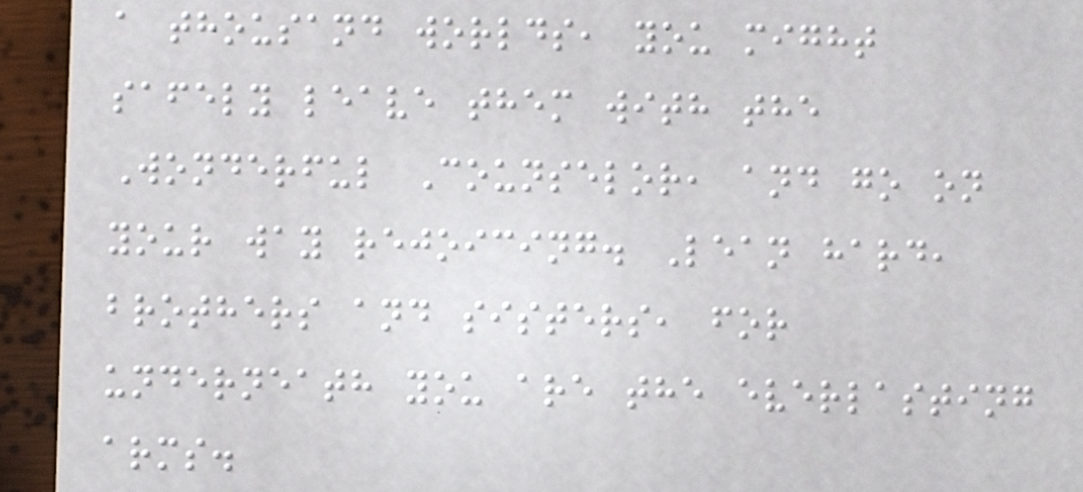a thousand worlds, you might
safely leave them with the
Wonderful Counselor, and go on
your way rejoicing. Lean hard,
brothers and sisters, for
underneath you are the everlasting
arms.
